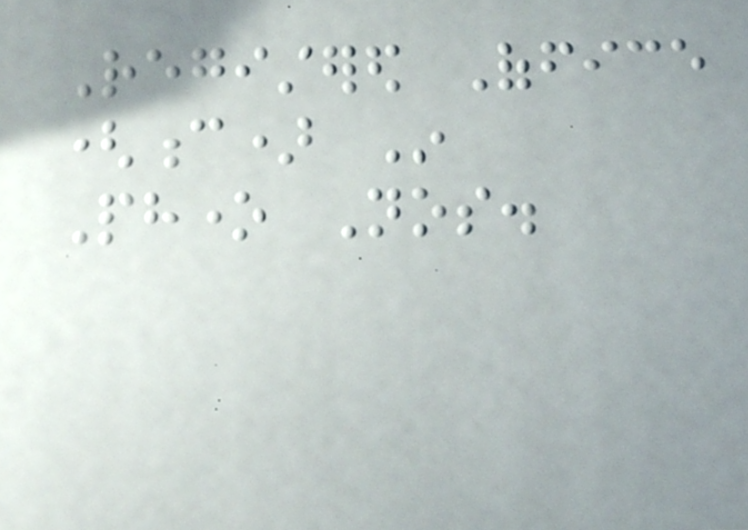Registered Office
(c) In
Phone Nos.
